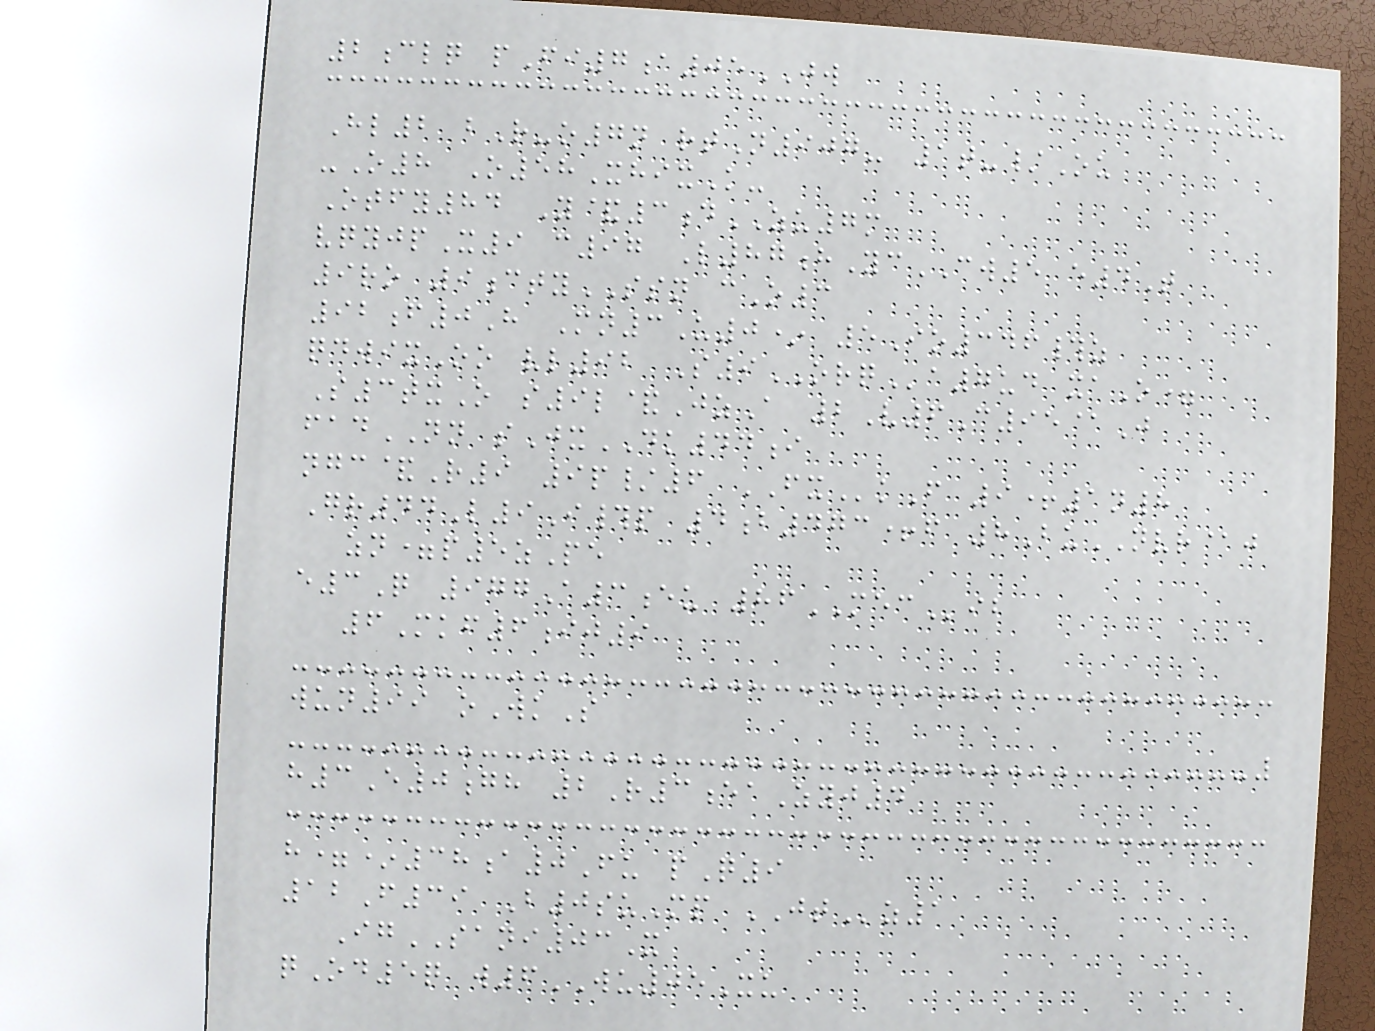2clq pFi7a05JW
Hl2 bR-o7n rtN907- 1t-/Ou
-O8 O58XhixK-
Otfy84 Y&3dZU7m
vqyjpX9 c97 L87hYcCW5 e4T
9ro 9ctySSN cO3
92f0H Mn3U0* 5Io346#z
qdwixOo vl92 S9ORQa7ud xaO=
S3txO s9l&JzA 2V6C95@J
fadNN sJxDK44i
ngc&R9 9p/6 FXkF 9+1n8
Gr44L9I#p 4b473+f 8BuNVR@j
zn=p5zPe
e3Q 977A3eu 86MECib
6Mkf6ij9
wun99 oWkS
h3E0gh 2R3eaZyj4
h=*38a0Fu pQ9
12F39 B0suMp JTz1
IgSANI03X
qOd5q w6WU05Xu
